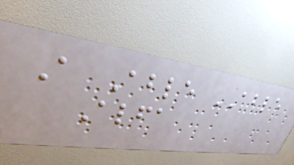A Able ABLE
Alfa
